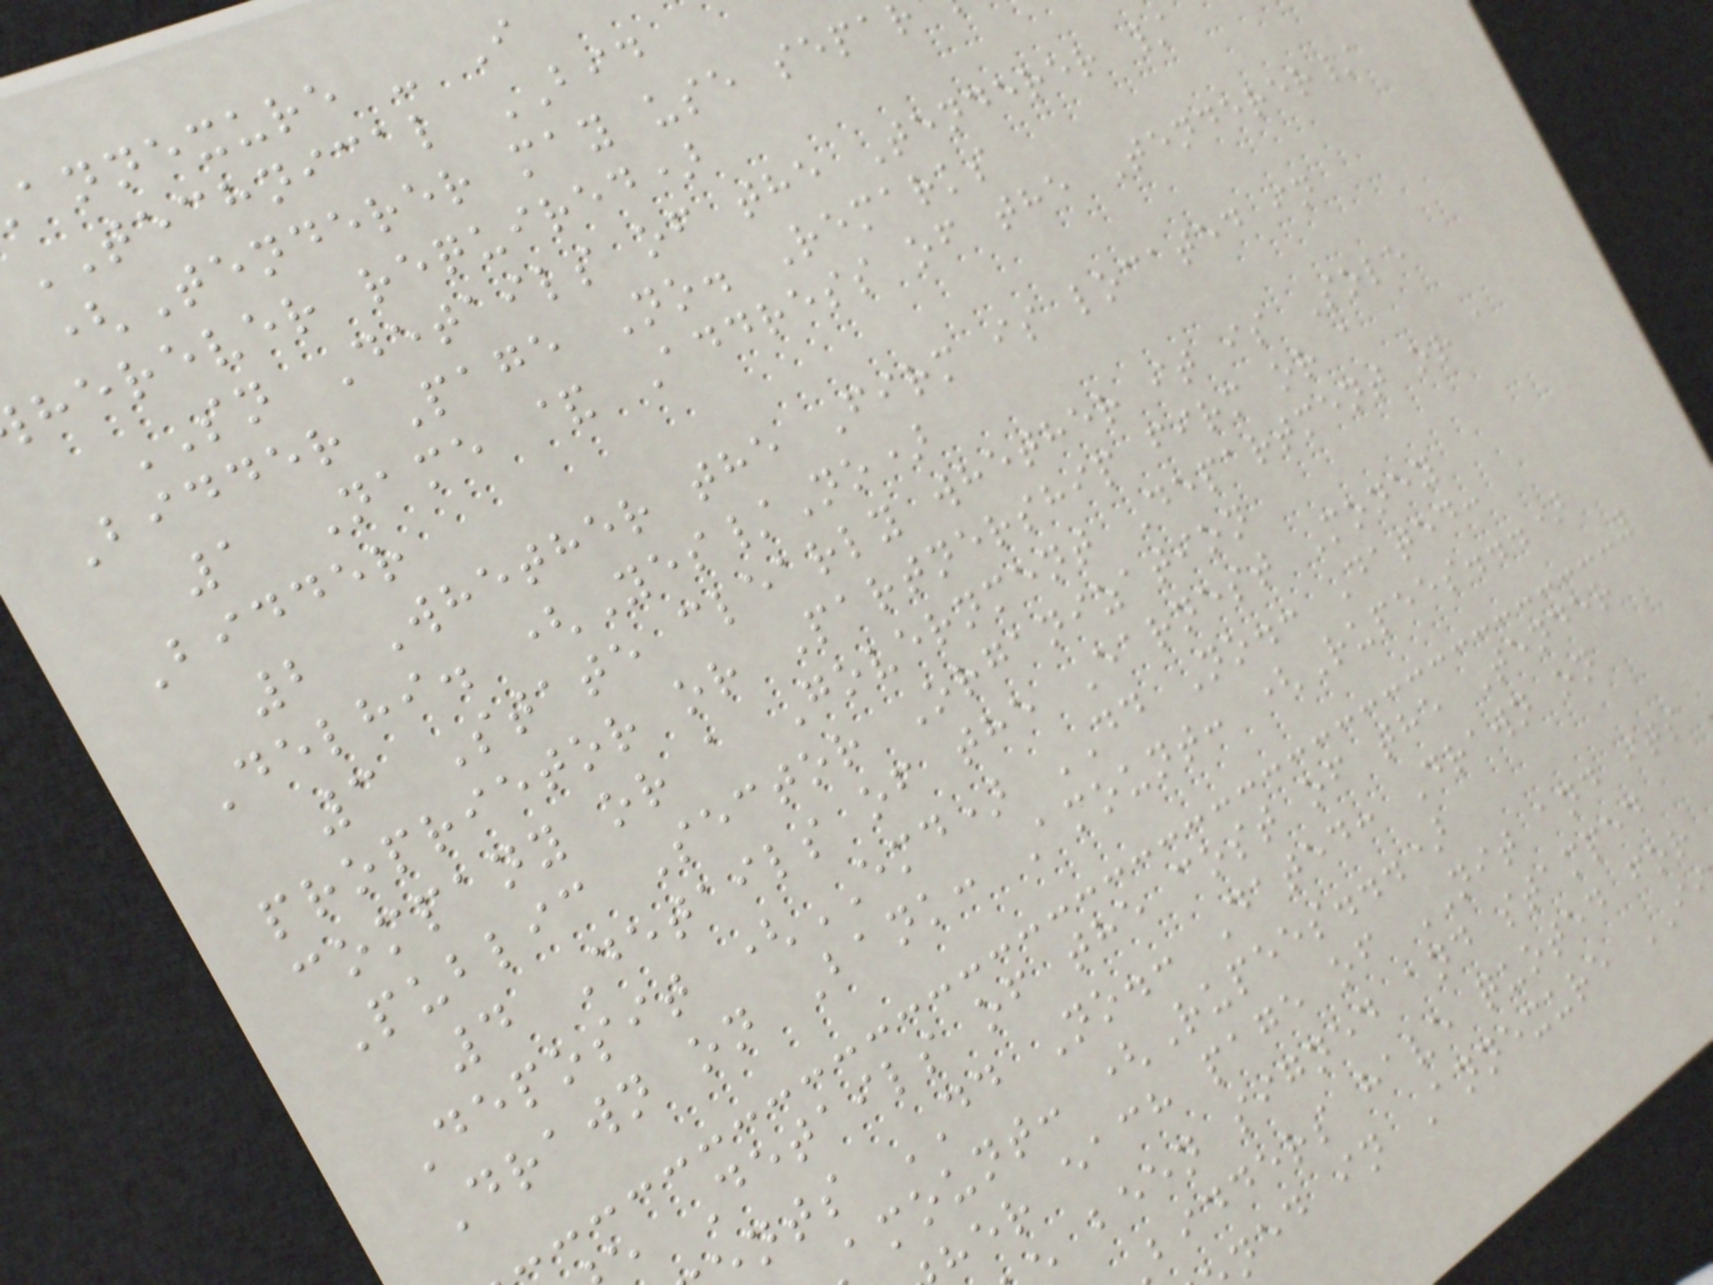annexure - I
TECHNICAL BID
(Tenderer may use sepa
herever required)
SN Details of the Tenderer /
Bidder Page No. Remarks
1 Name & Address of the Tenderer/
Bidder
2 Whether the Firm is located in
Delhi. (Yes/No)
3 State clearly whether it is Sole
proprietor or Partnership firm or a
company or a Government Department or a
Public Sector Organization
4 Details of the Earnest Money
Deposit (EMD) DD No.: Dated:
Drawn on Bank: Amount: (Rupees...)
e Details of the cost of the Tender
nts DD No.: Dated: Drawn on
amount: (Rupees...)
her each page of NIT and its
been signed and stamped
bidders have quoted for
ned in Annexure
